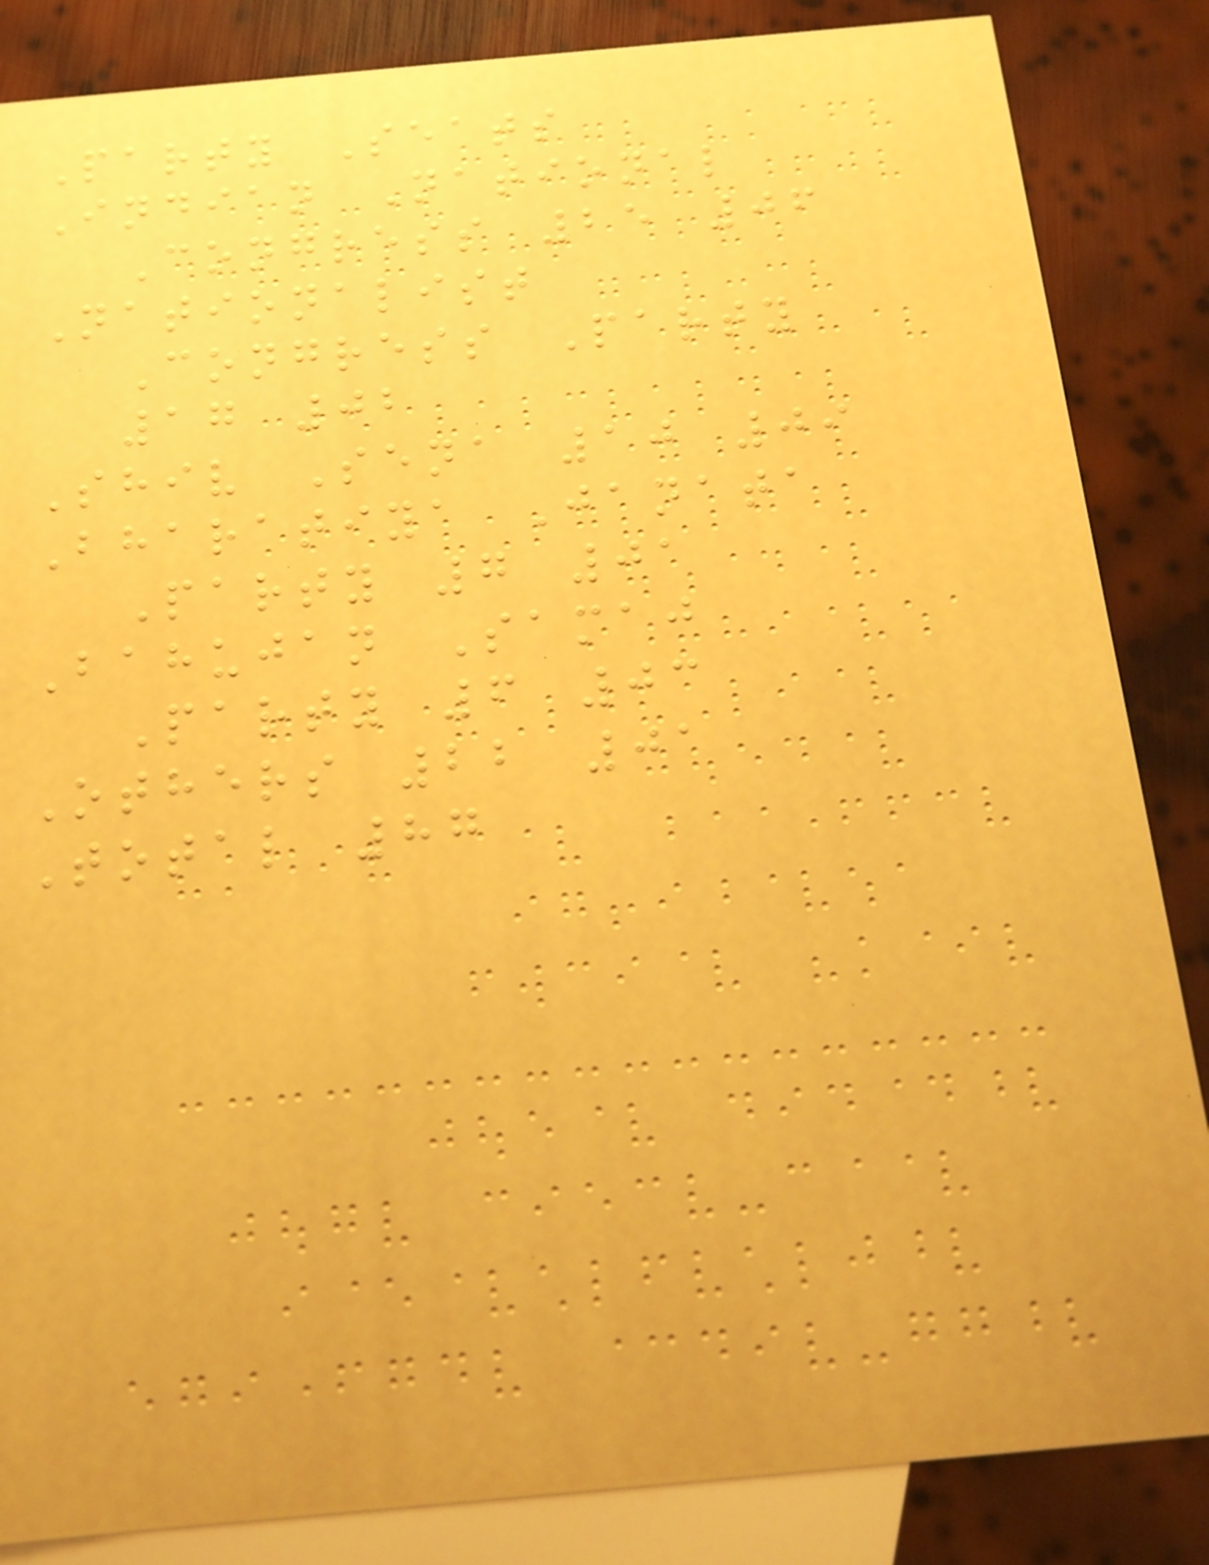Party Seats
Indian National
Congress 25 06
Nationalist
Congress Party
17 02
Shiv Sena 10 09
Bharatiya Janata
Party 7 01
Bahujan Samaj
Party 6 03
Others 22 01
Total 87
